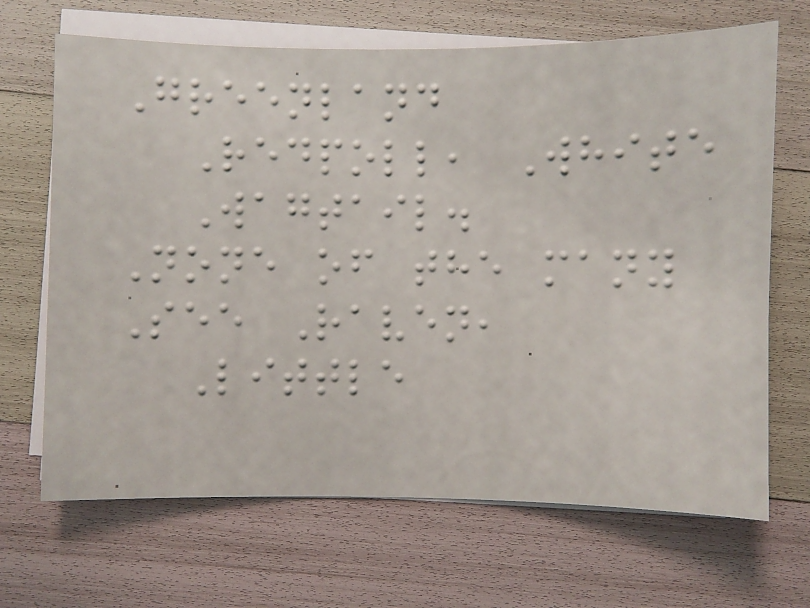Greenland
Redpoll, White
Wagtail.
None of the many
See Raven,
Little
